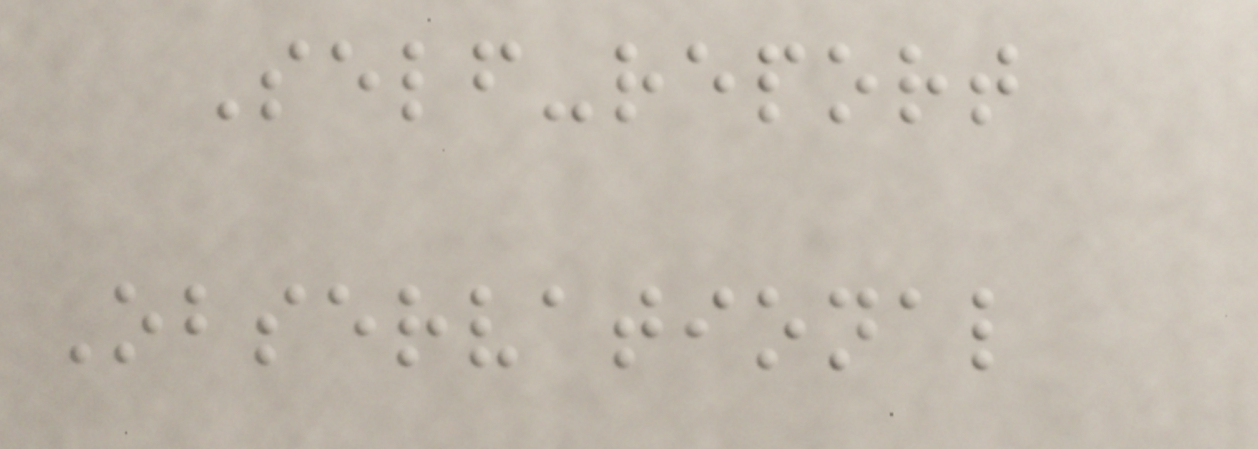Self-report
Observational
